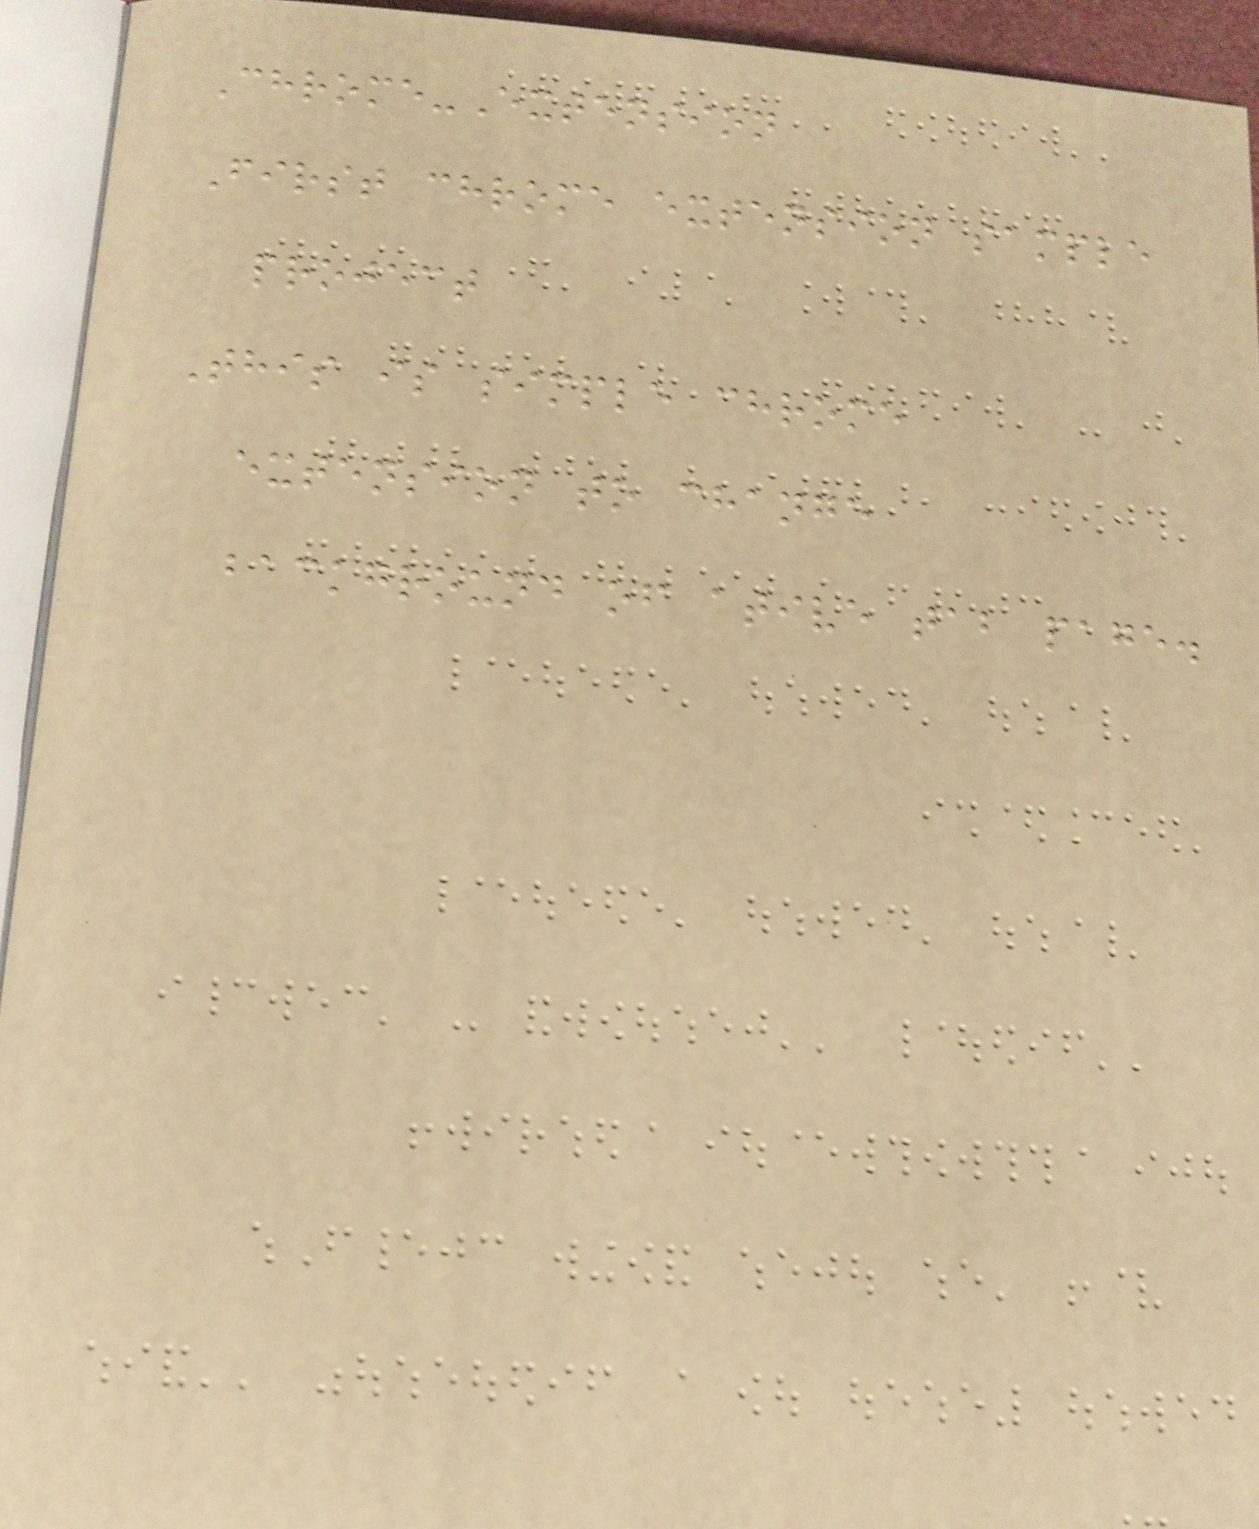Chrome-Extension
First chrome extension sample
project
This is simple chrome
extension to change
background of ative tab page.
